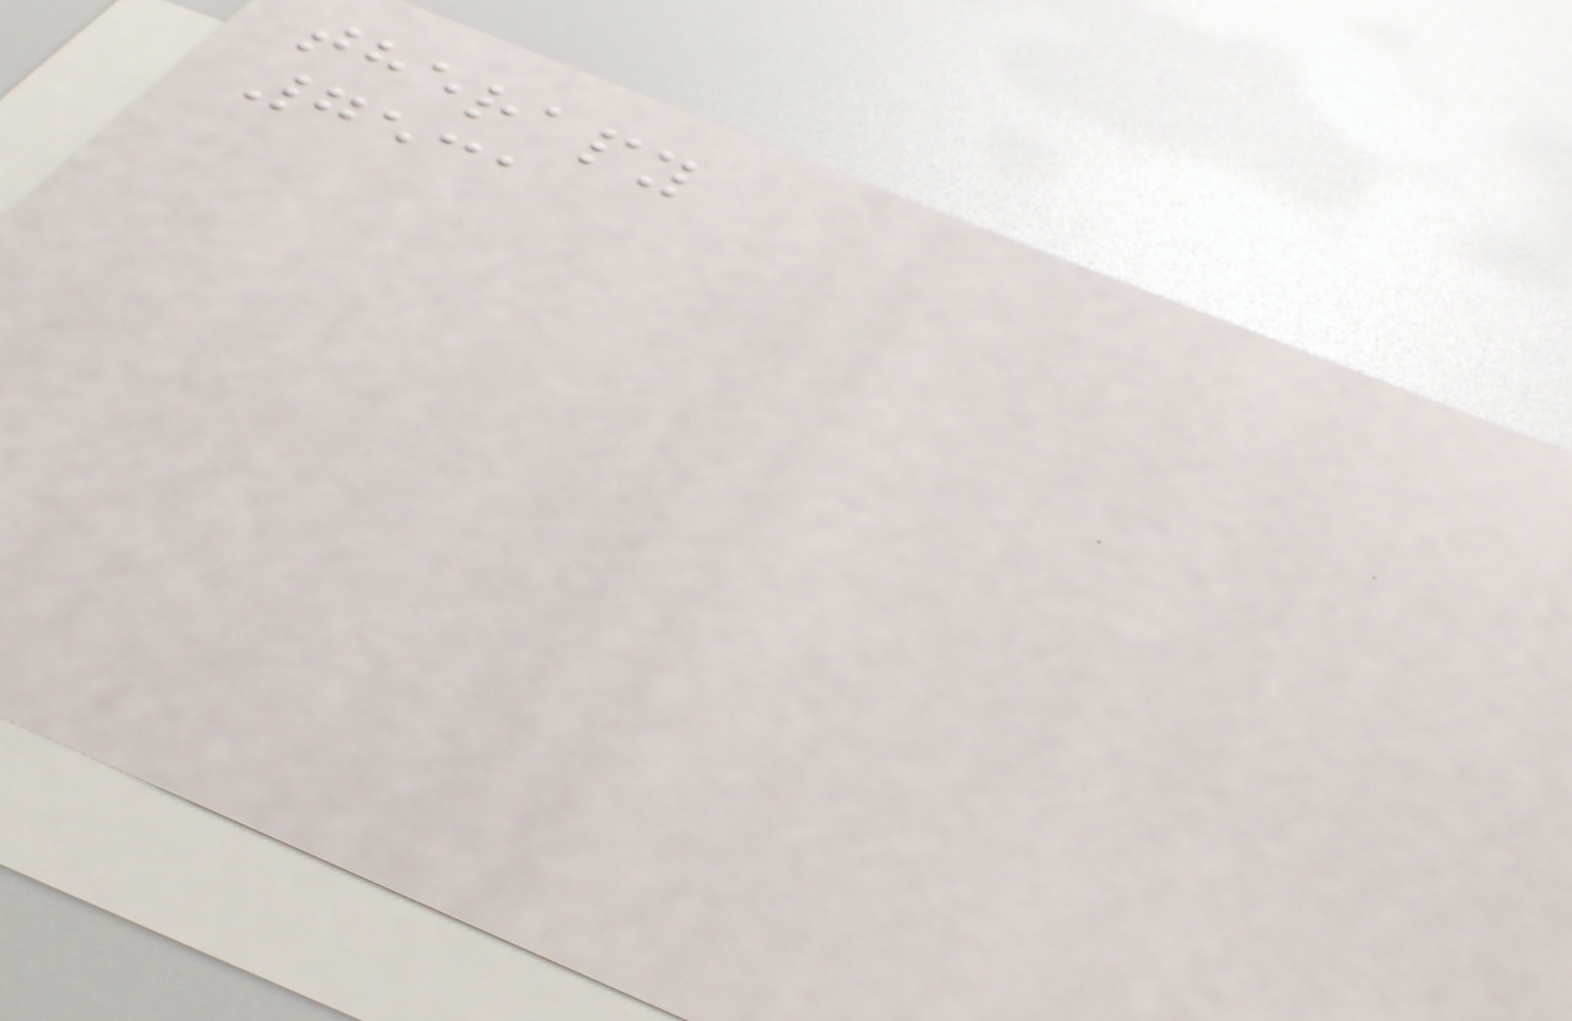therapy
7531
